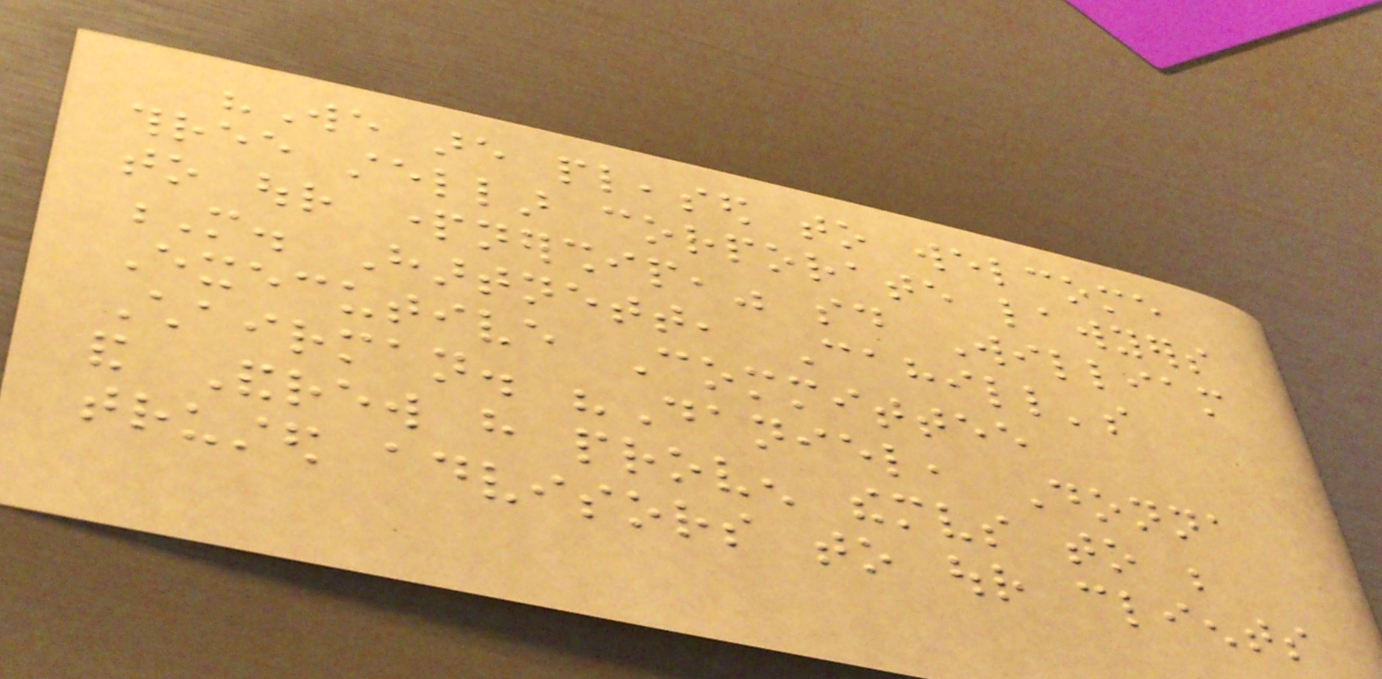"We are pleased to welcome
three stellar corporate lawyers
to our partnership," said William
M. Hartnett, Cahill's
Executive Committee
Chairman. "Daniel, Donna
and Andrew have proven themselves to be
trusted advisors to our clients
